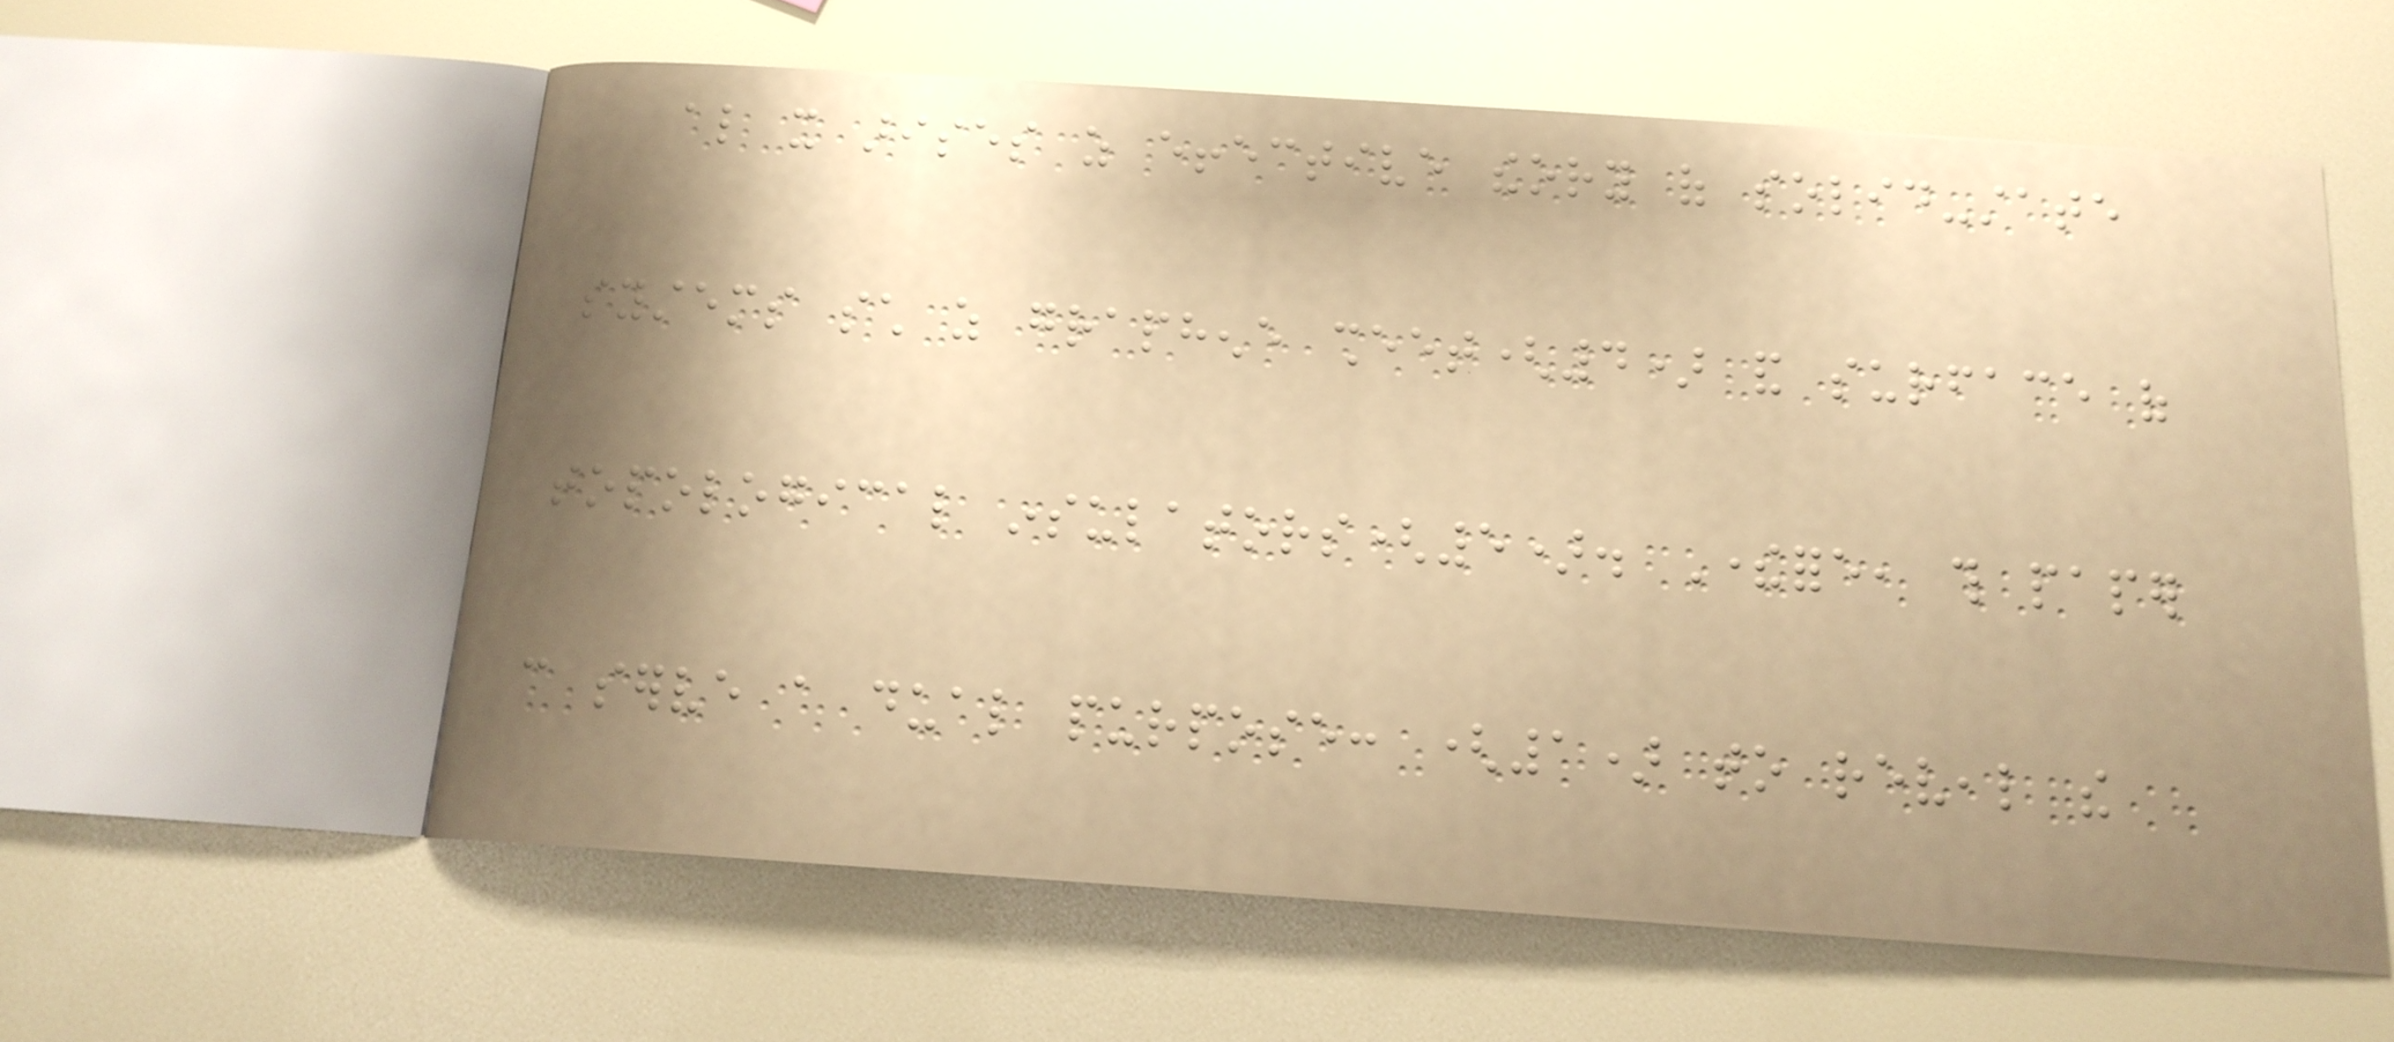also it arises as effective theory of solid-state
systems such as graphene sheet(4) and surface of
topological insulators(5). Therefore, this paper
can serve a dual purpose: (1) to reveal the
